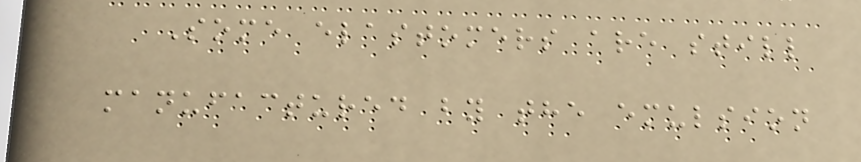Some elastomers are still
manufactured by the emulsion
